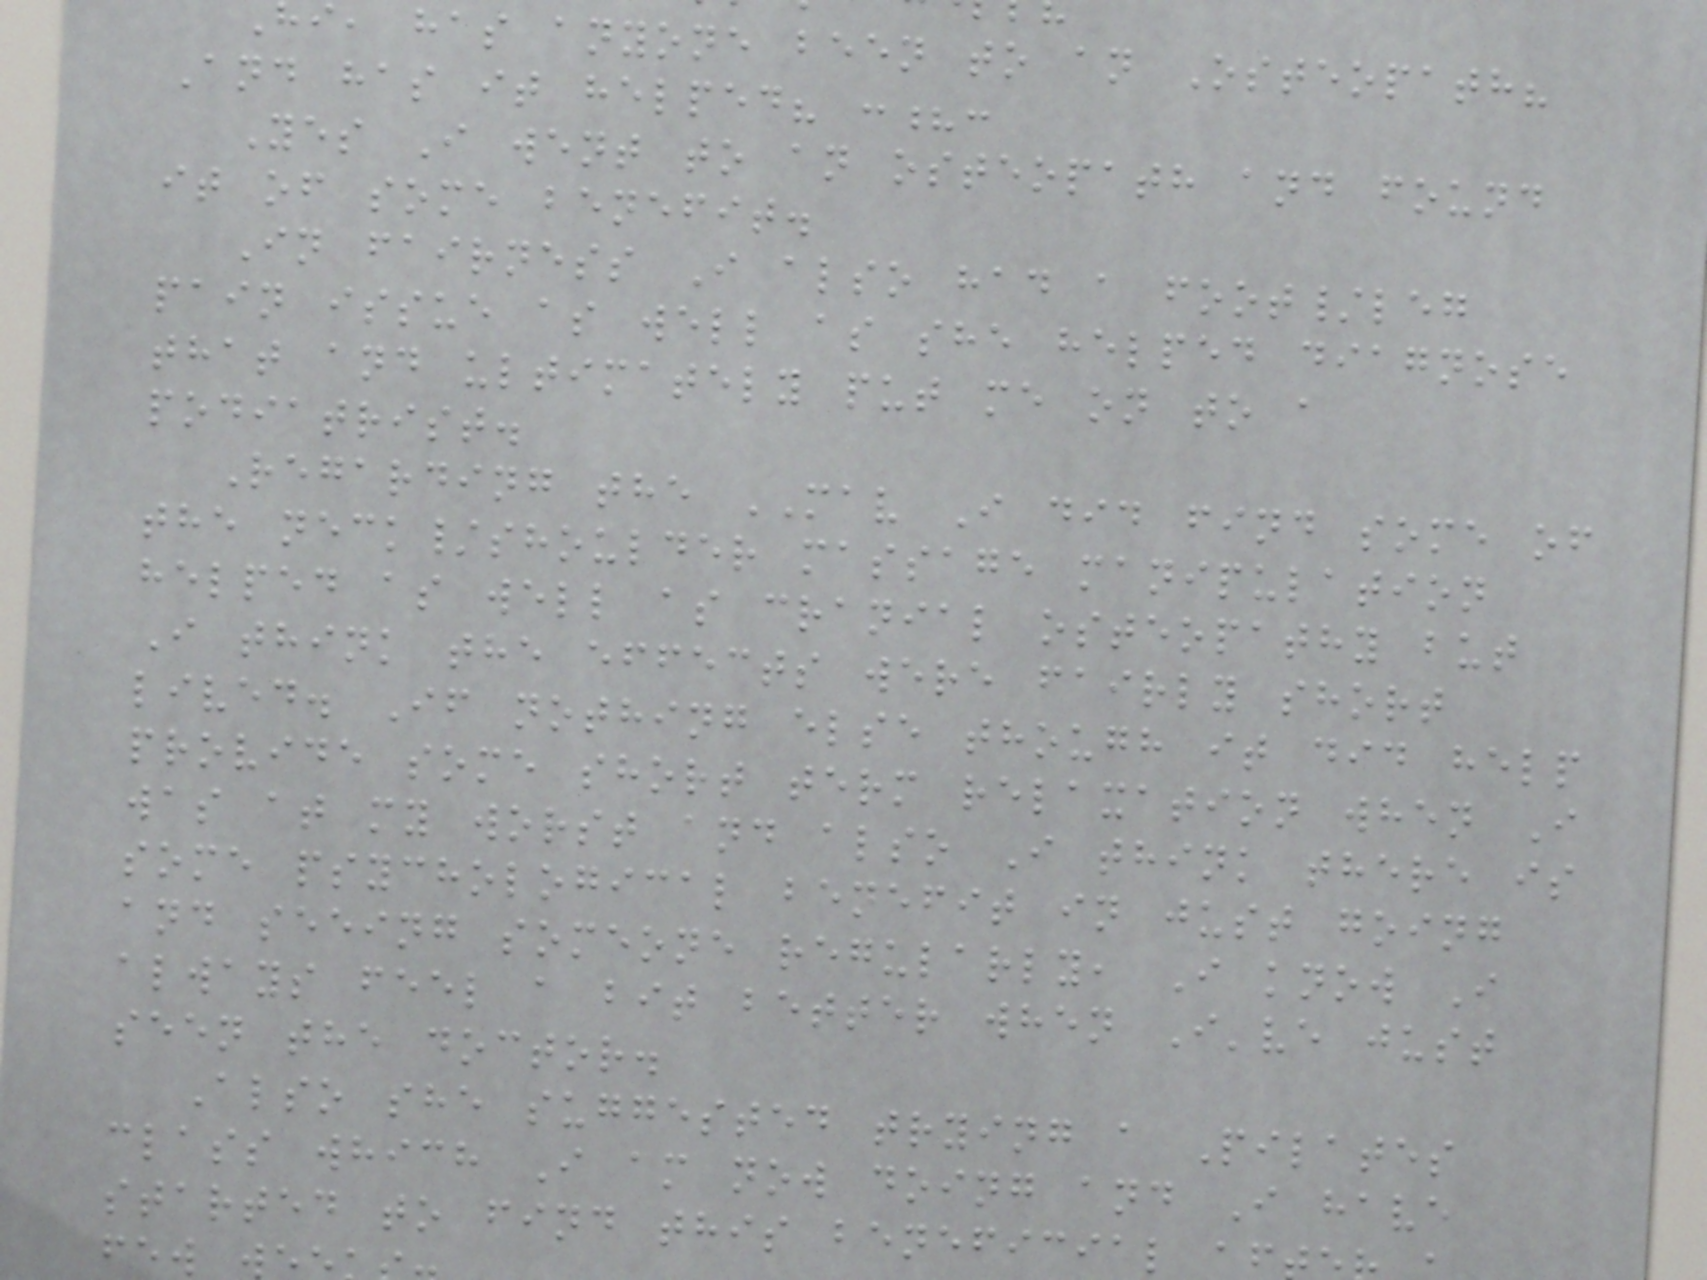i, has anyone been to an Osteopath?
And has it helped? :?:
Yes I went to an osteopath and found
it of some benefit.
In fairness I also had a foot/leg
pain issue as well as she helped diagnose
that and ultimately put me on to a
podiatrist.
Regarding the MAV I did find some of
the neck/shoulder massage manipulation
helped as well as cranial osteopathy but
I think the effects were fairly short
lived. If nothing else though it did help
provide some short term relaxation when I
was at my worst and also I think there is
some psychological benefit in just going
and seeing someone regularly, I know I
always feel a bit better when I've just
seen the doctor.
Also she suggested trying a Pilates
class which I am now doing and I have
started to find this beneficial a
few w
